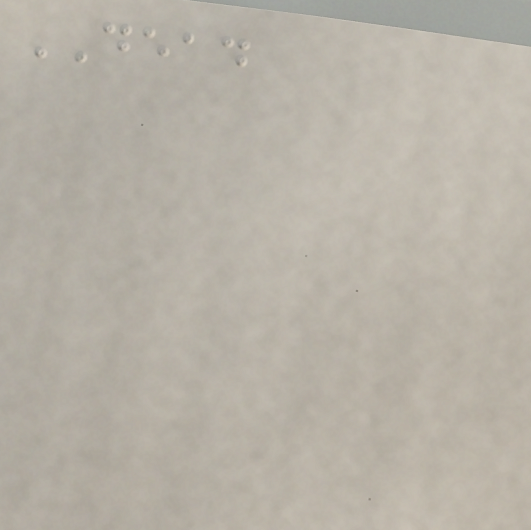DEAD
